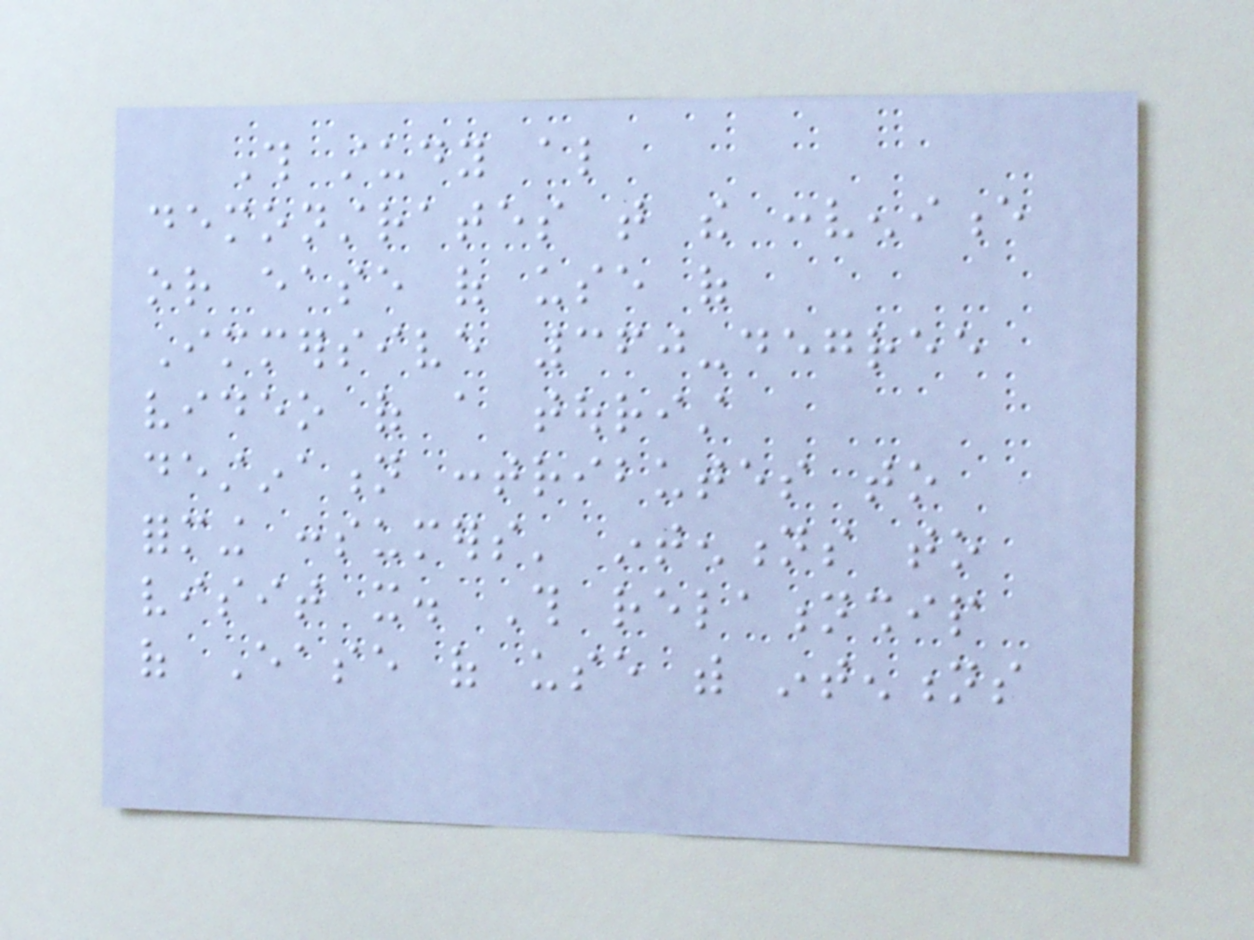This study also
demonstrates that the convenience
or ease of use of
Immersive 360-degree
video of a tourist
destination contributes to
forming consumers' intentions to
visit it. This relationship
of Ease of use with intentions
